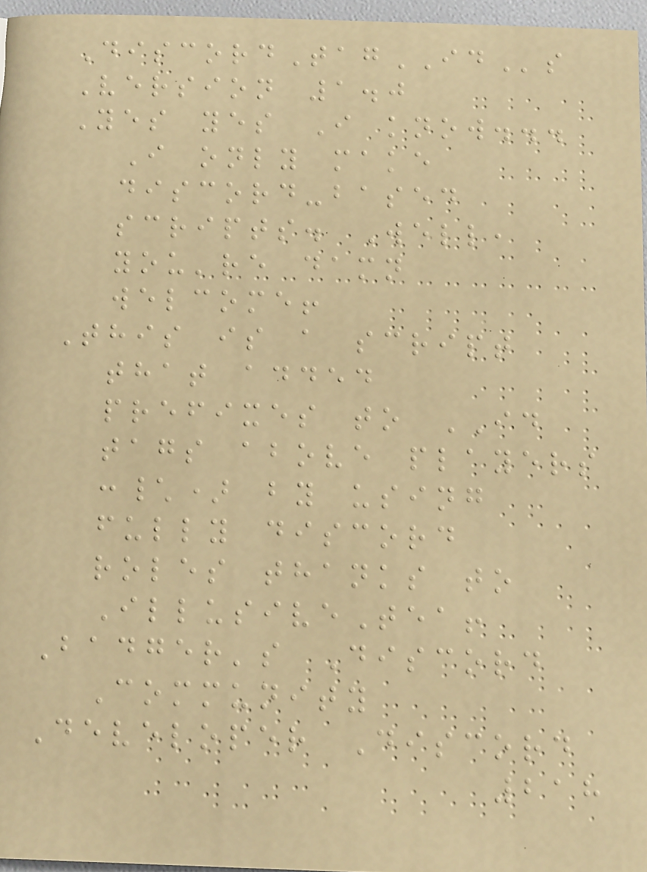DiscordTagIDs
Version 1.0
Yes yes I know...
I only make
discord-based
scripts. Well,
you're damn
welcome!
This is a script
that added
prefixes to ID
tags above players
:\) by using
fully discord
roles thanks to
IllusiveTea!
Badger's Discord
Community
Developer Discord
218
